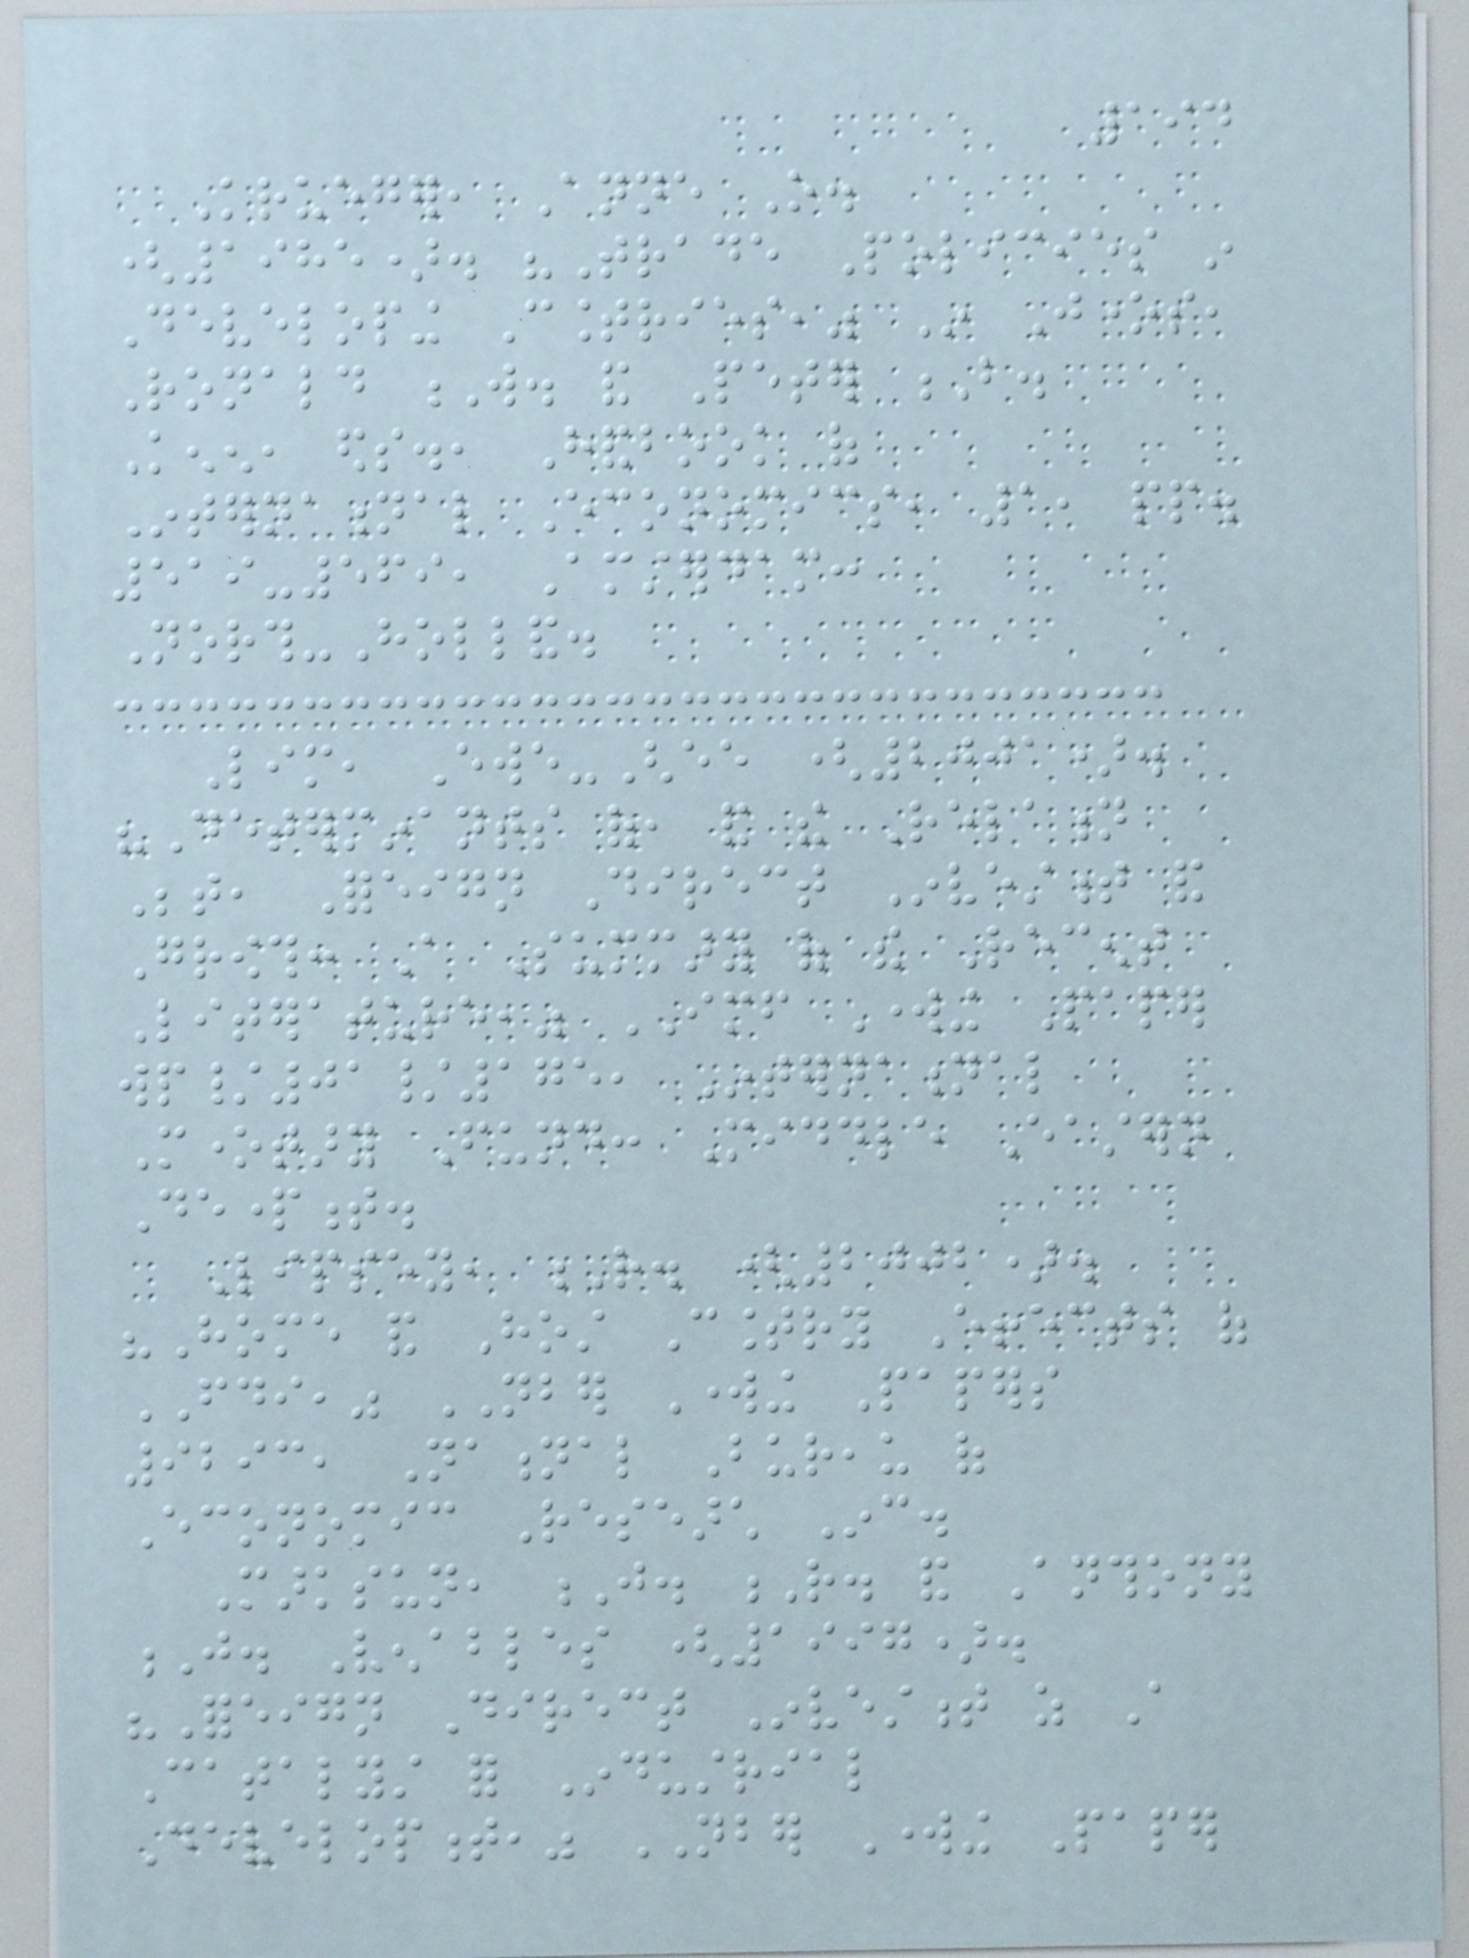194
Krueger, Anne O.
(1985). "Trade Policies in
Developing Countries," In Jones,
Ronald W. and Peter B.
Kenen, eds., Handbook of
International Economics, 1, pp.
519-569, Amsterdam:
North-Holland.
Lim, Ewe-Ghee (2001).
"Determinants of, and the Relation
Between, Foreign Direct Investment and
Growth: A Summary of the Recent
Literature," IMF Working Paper
wp/01/175, International
Monetary Fund: Middle Eastern
Department.
Lipsey, R. (2002).
"Home and Host Country Effects of
FDI," NBER Working Papers
9293, National Bureau of
Economic Research Inc.
Marksun, J. R. and Anthony
J. Venables (1997).
"Foreign Direct Investment as A
Catalyst for Industrial
Development," NBER Working Paper
